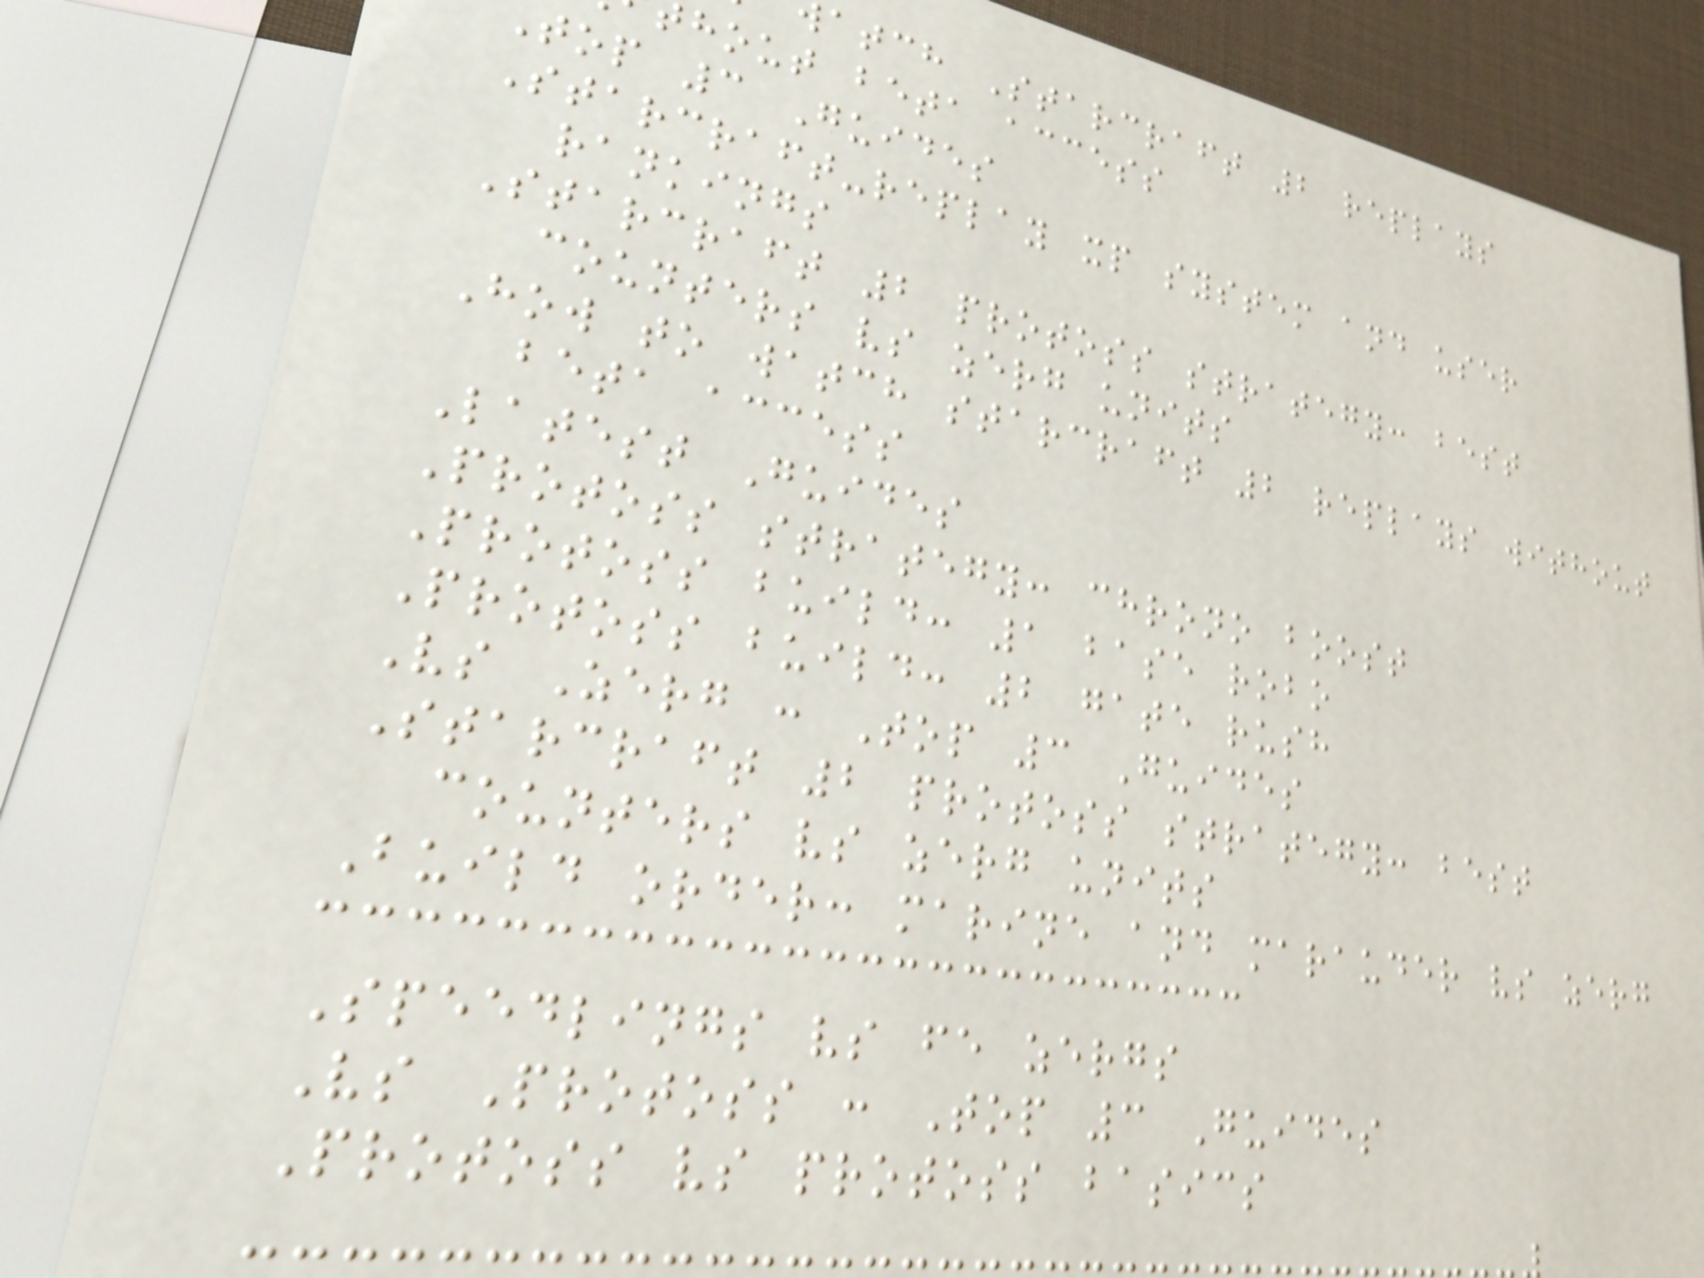atch Starcraft 2 replays
hout beta access
top 3 Guides
Starcraft-replay xp system and user
rankings
Starcraft 2 protoss strategy: best
counters vs zerg units
How to watch starcraft 2 replays without
beta access
Latest Guides
Protoss strategy: chrono boost
Protoss build: 1 base robo
Protoss build: 2 gate rush
Vs Zerg : Top 3 Guides
Starcraft 2 protoss strategy: best
counters vs zerg units
Build order: marine and marauder vs zerg
Speedlings vs fe zergs
Vs Protoss : Top 3 Guides
Protoss vs protoss basics
